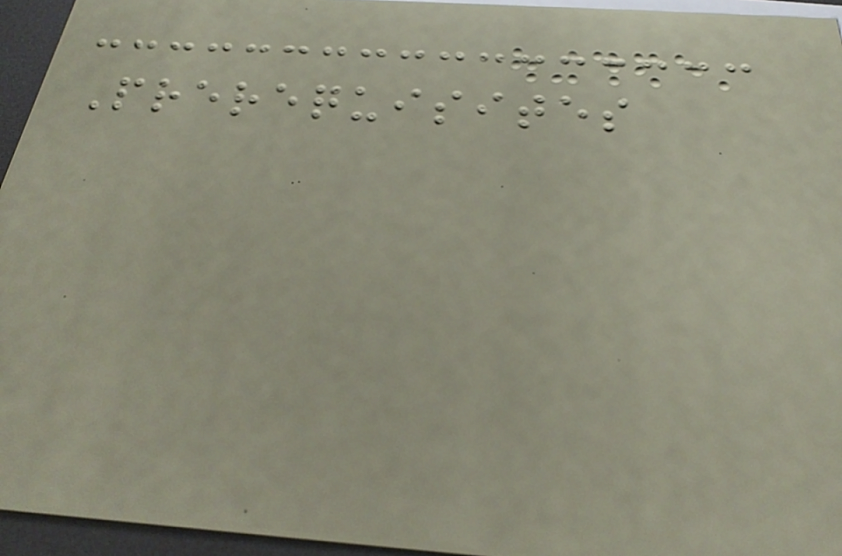Prerequisites
